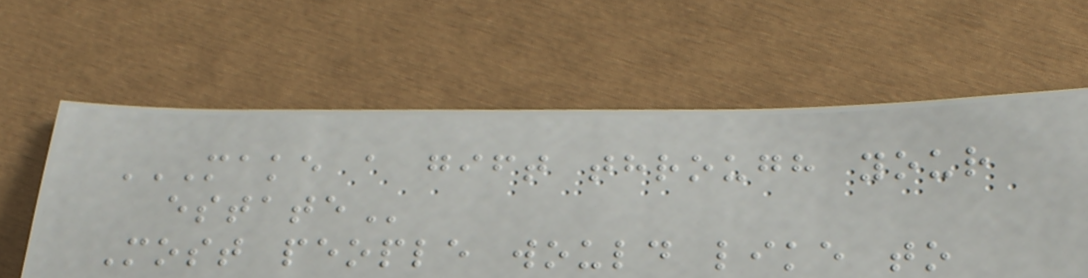MAKE A GIFT THROUGH YOUR
ESTATE
Most people would like to
